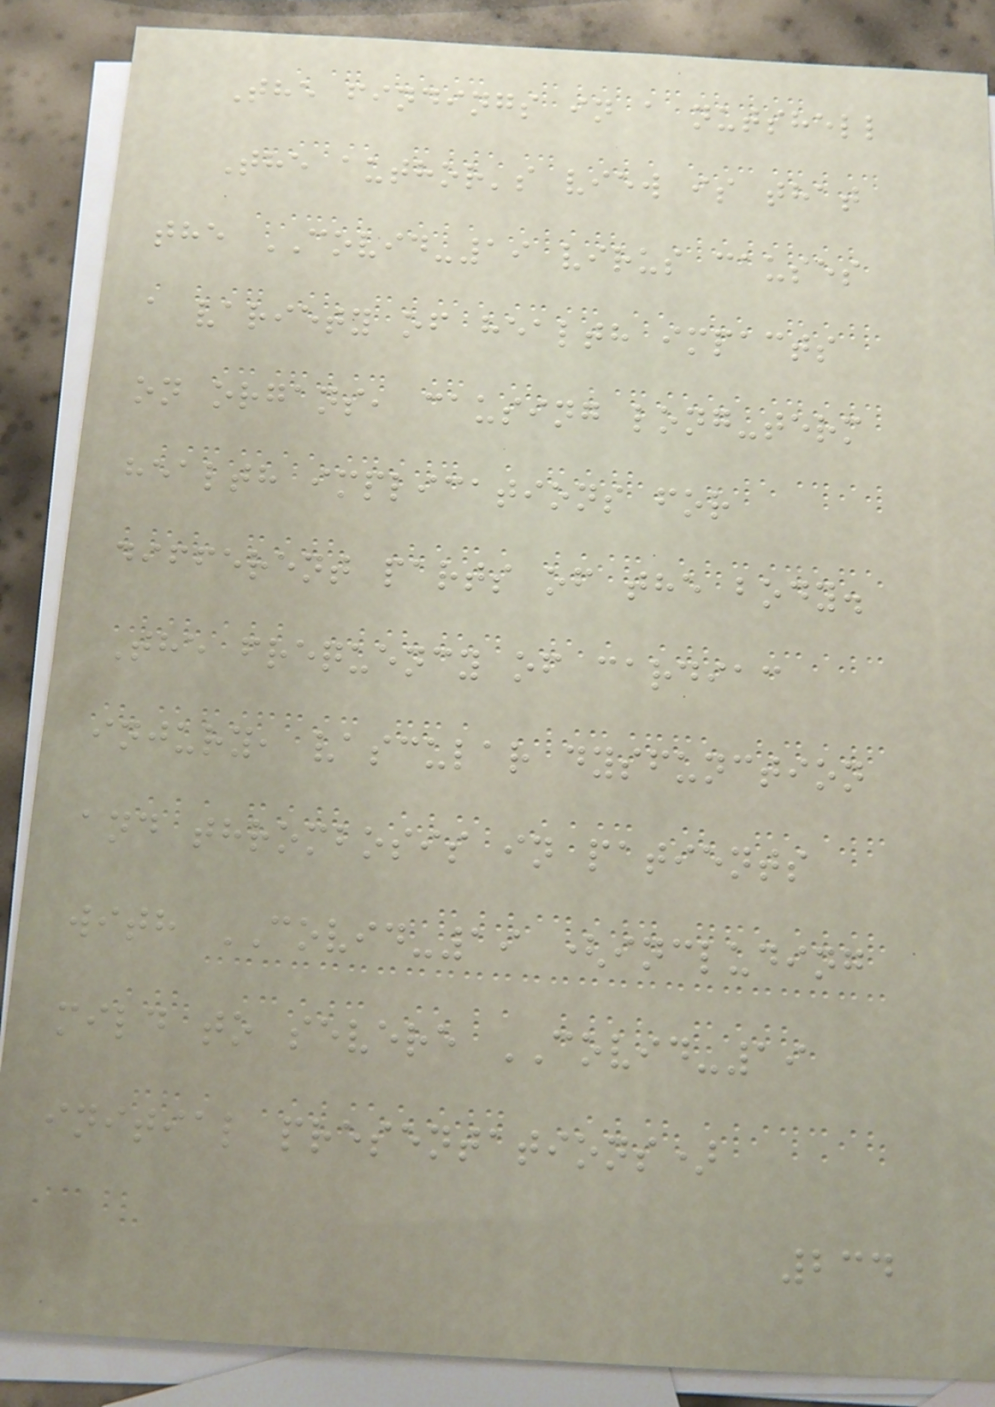The findings in a nutshell
The author's view is that
the COVID-19 virus causes
a variety of health impacts
on organs, causing long-term
health implications for
different parts of the body.
The frequency of cardiac
injury, vascular dysfunction
and thrombosis in patients
with COVID-19 (including
mild to severe COVID-19
initial presentations)
234
